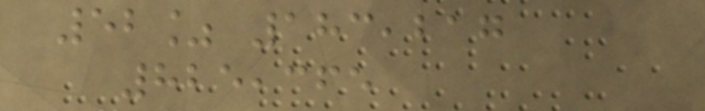52% 183,217
825,365
